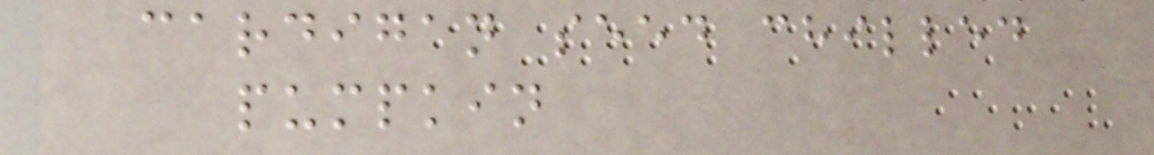cardigan seed chilled
pumpkin
